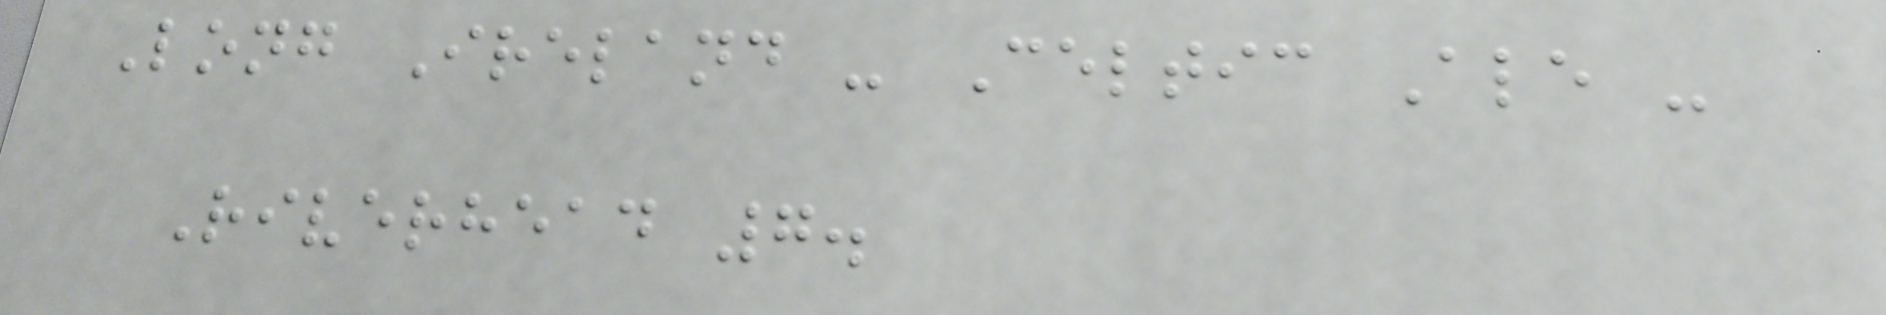Long Ireland - Celtic Ale -
Riverhead 7.
